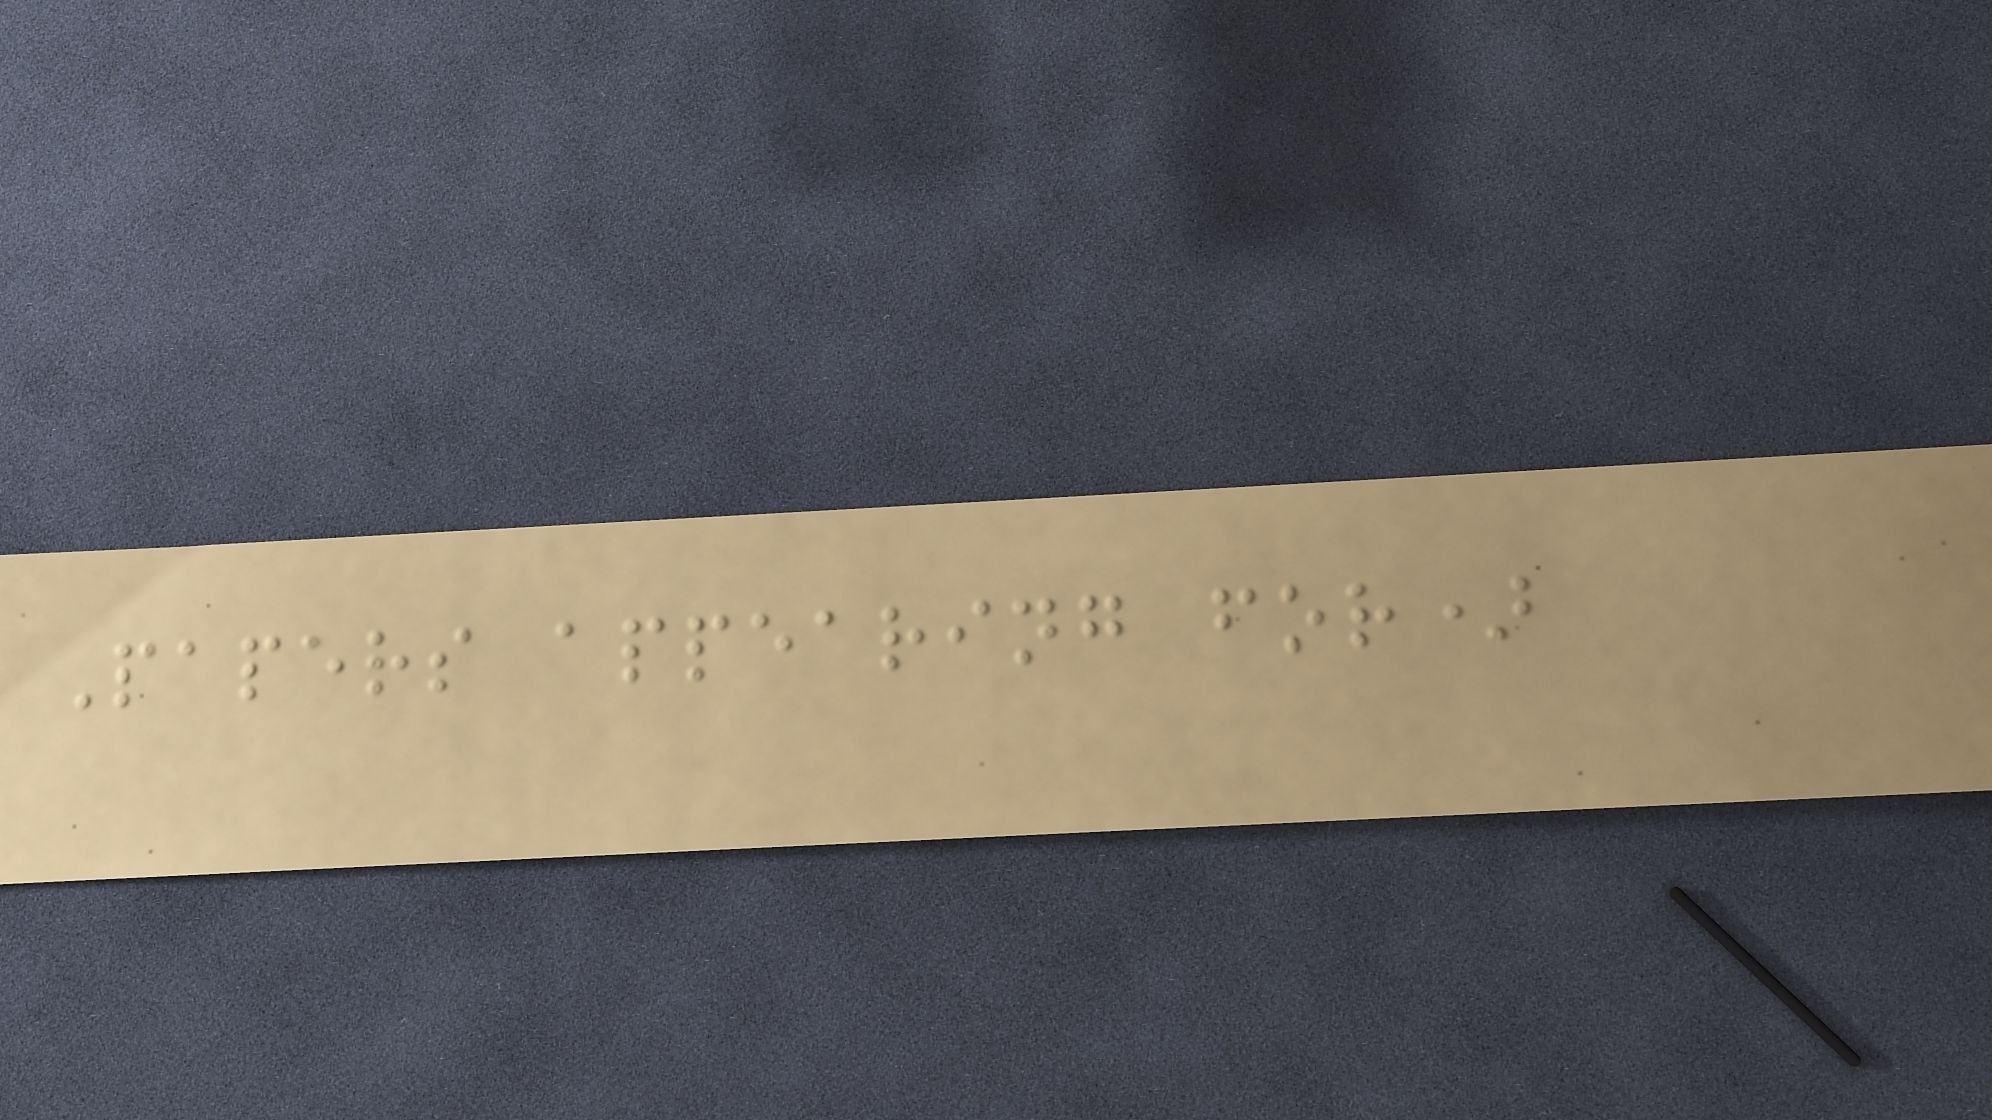Papers appearing for)
